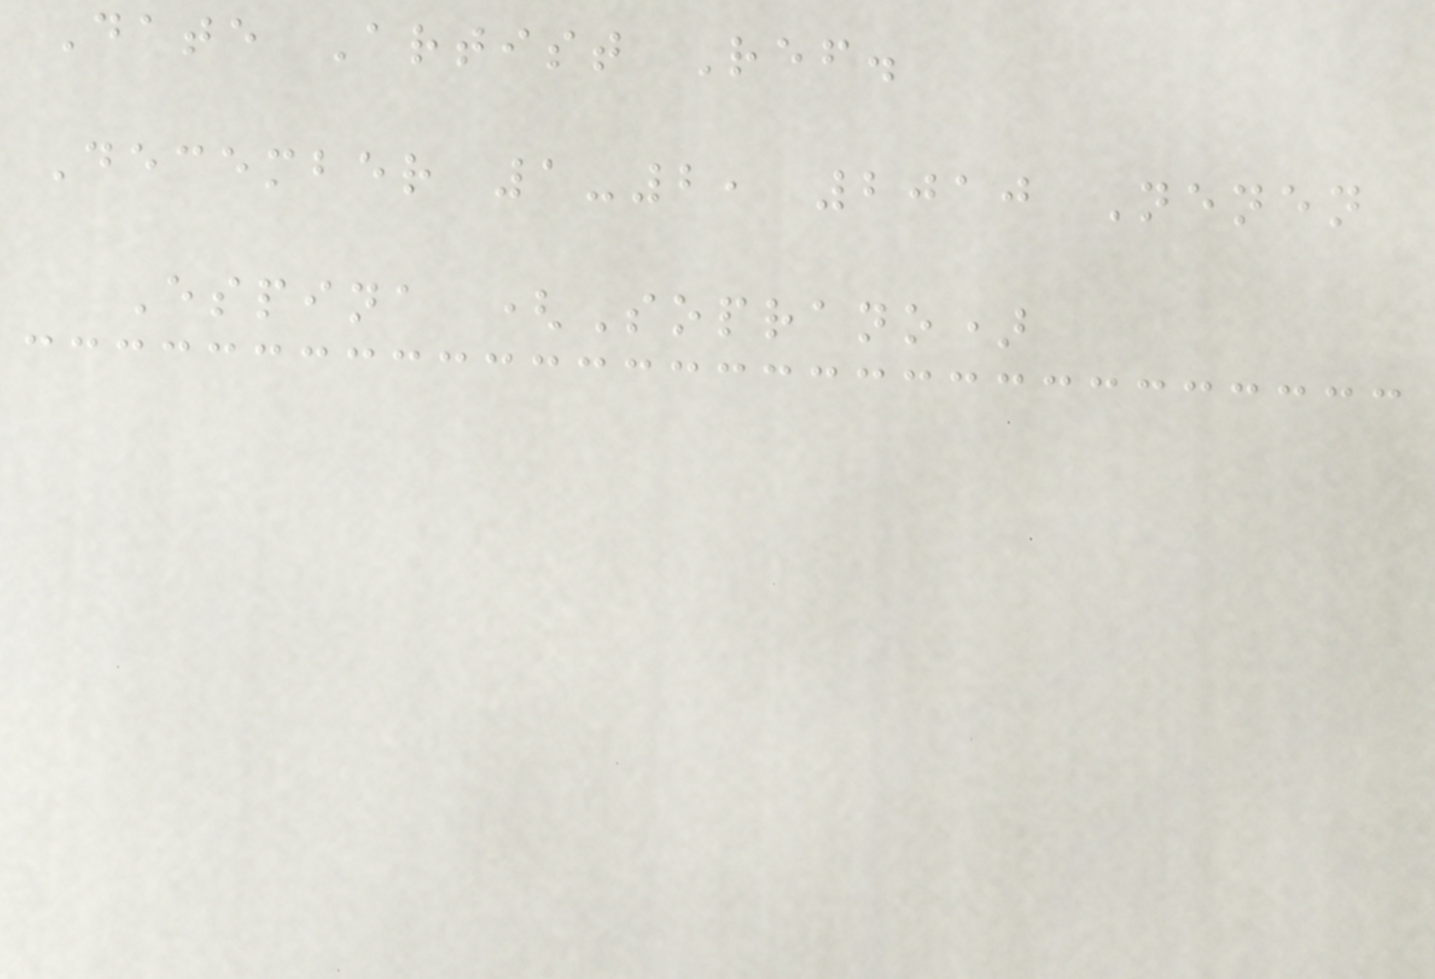Date Artist Ref.
December 1-2, 2010 Nenen
Espina (Soprano)
